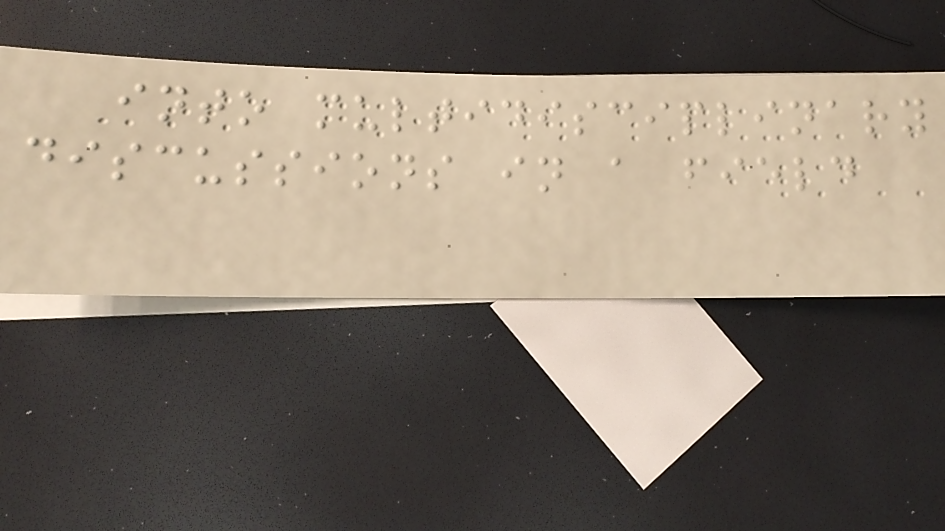into multidisciplinary
discussions in a field
